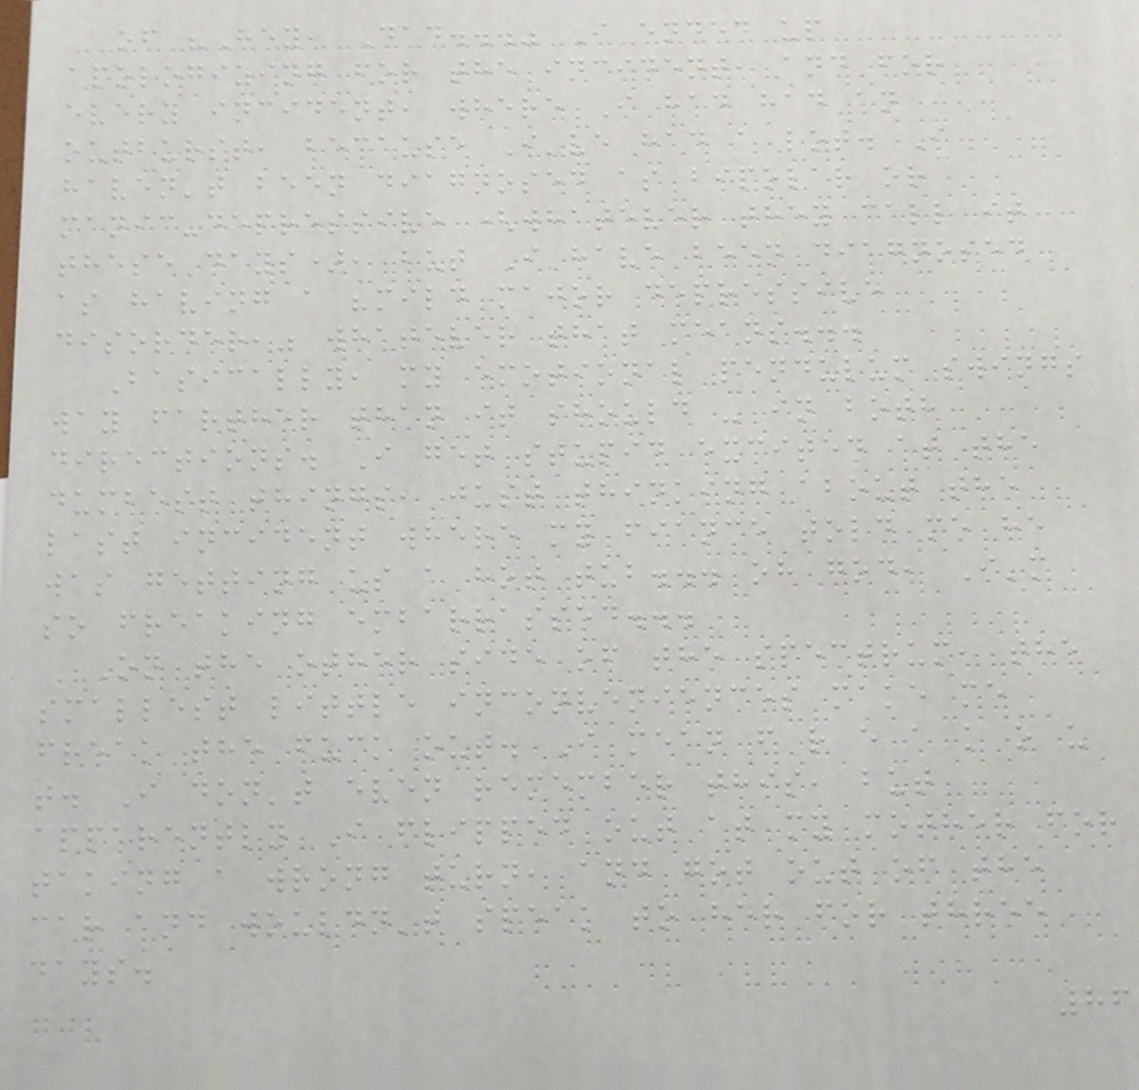of "Hey, Dad..." I ended up
apologizing for the incident, and for
every incident, where I had had an
outburst, because I've had a lot. I
haven't been diagnosed as bipolar or
manic-depressive (whatever they call it
these days), but I have been diagnosed
as having a "mild major depressive
disorder," whatever that means...
Basically, my emotional pendulum swings
way farther than it should - in both
directions. I get stupid excited at the
dumbest things, just thinking about the
last incident where my fiance told me he
was getting us a hot tub... oh god, I'm
so freaking embarrassed...
On the other side of the spectrum, the
smallest little inconveniences make me
freak the fuck out. I mean f r e a k o u
t. I don't even remember this, but
apparently I flipped out at my mother for
taking a wrong turn, and got out of the
car and wouldn't speak to her for three
days.
86
